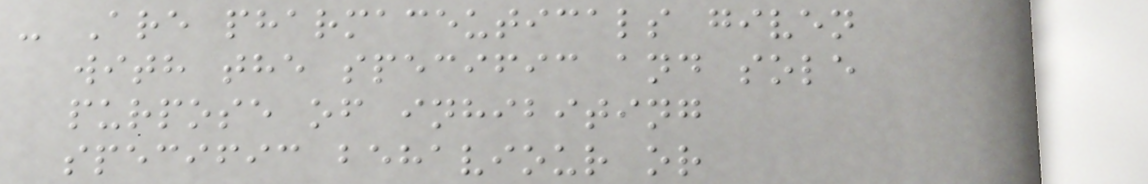- Are pharmaceuticals given
with the specific and sole
purpose of inhibiting
specific behaviour or
